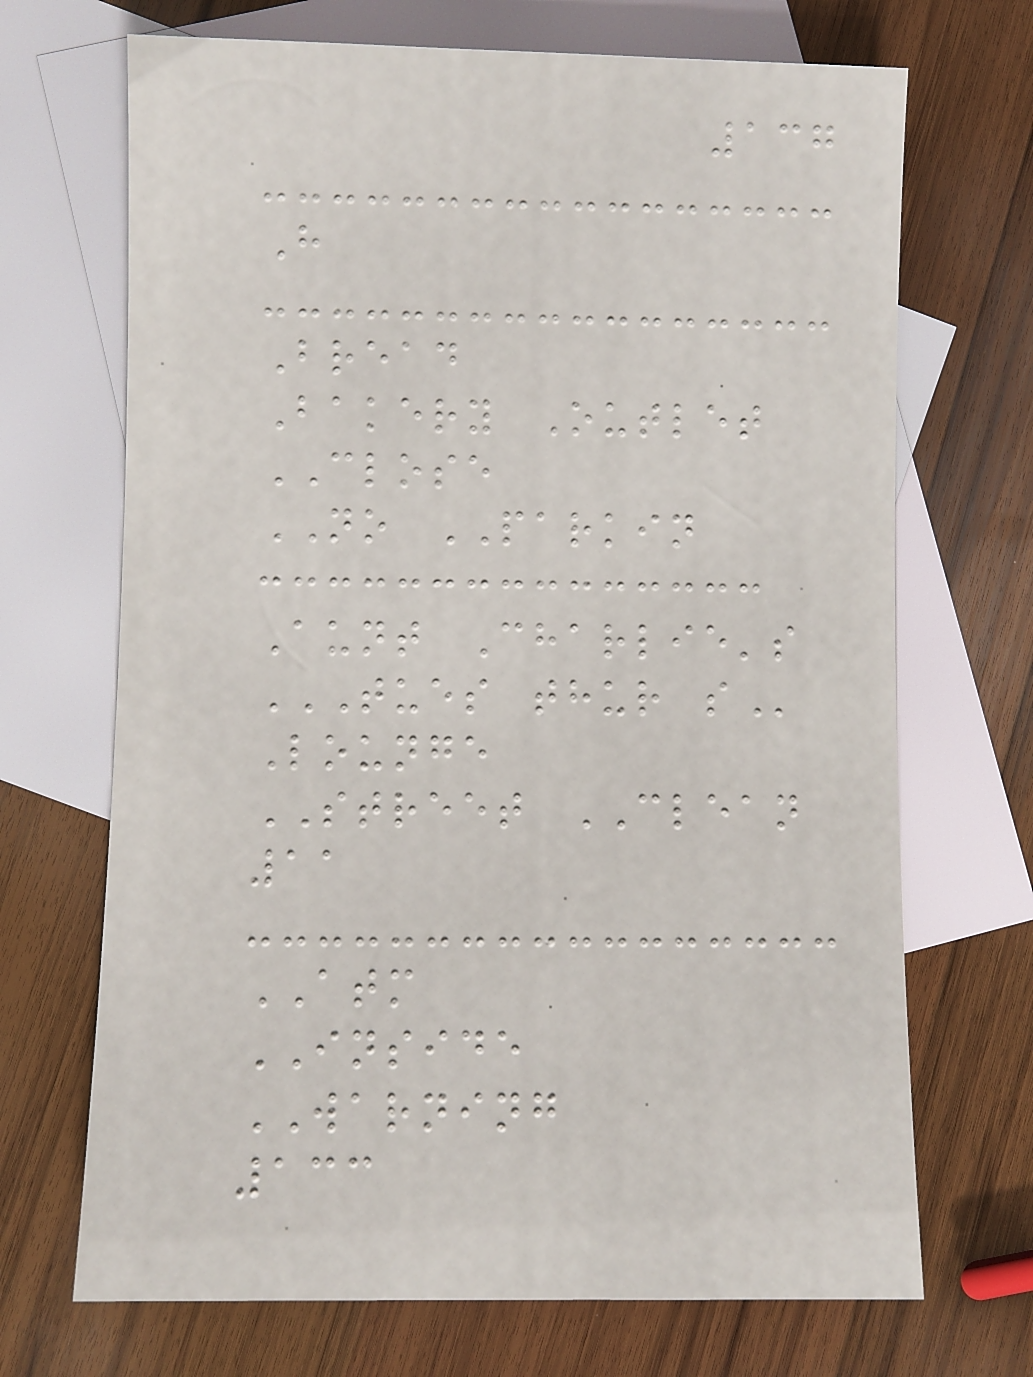137
H
Bread
Bakery Outlet
CLOSE
NO PARKIN
Aunt Charlie's
TUES THUR S
Lounge
STREET CLEAN
11
ATM
INSIDE
WARNING
133
